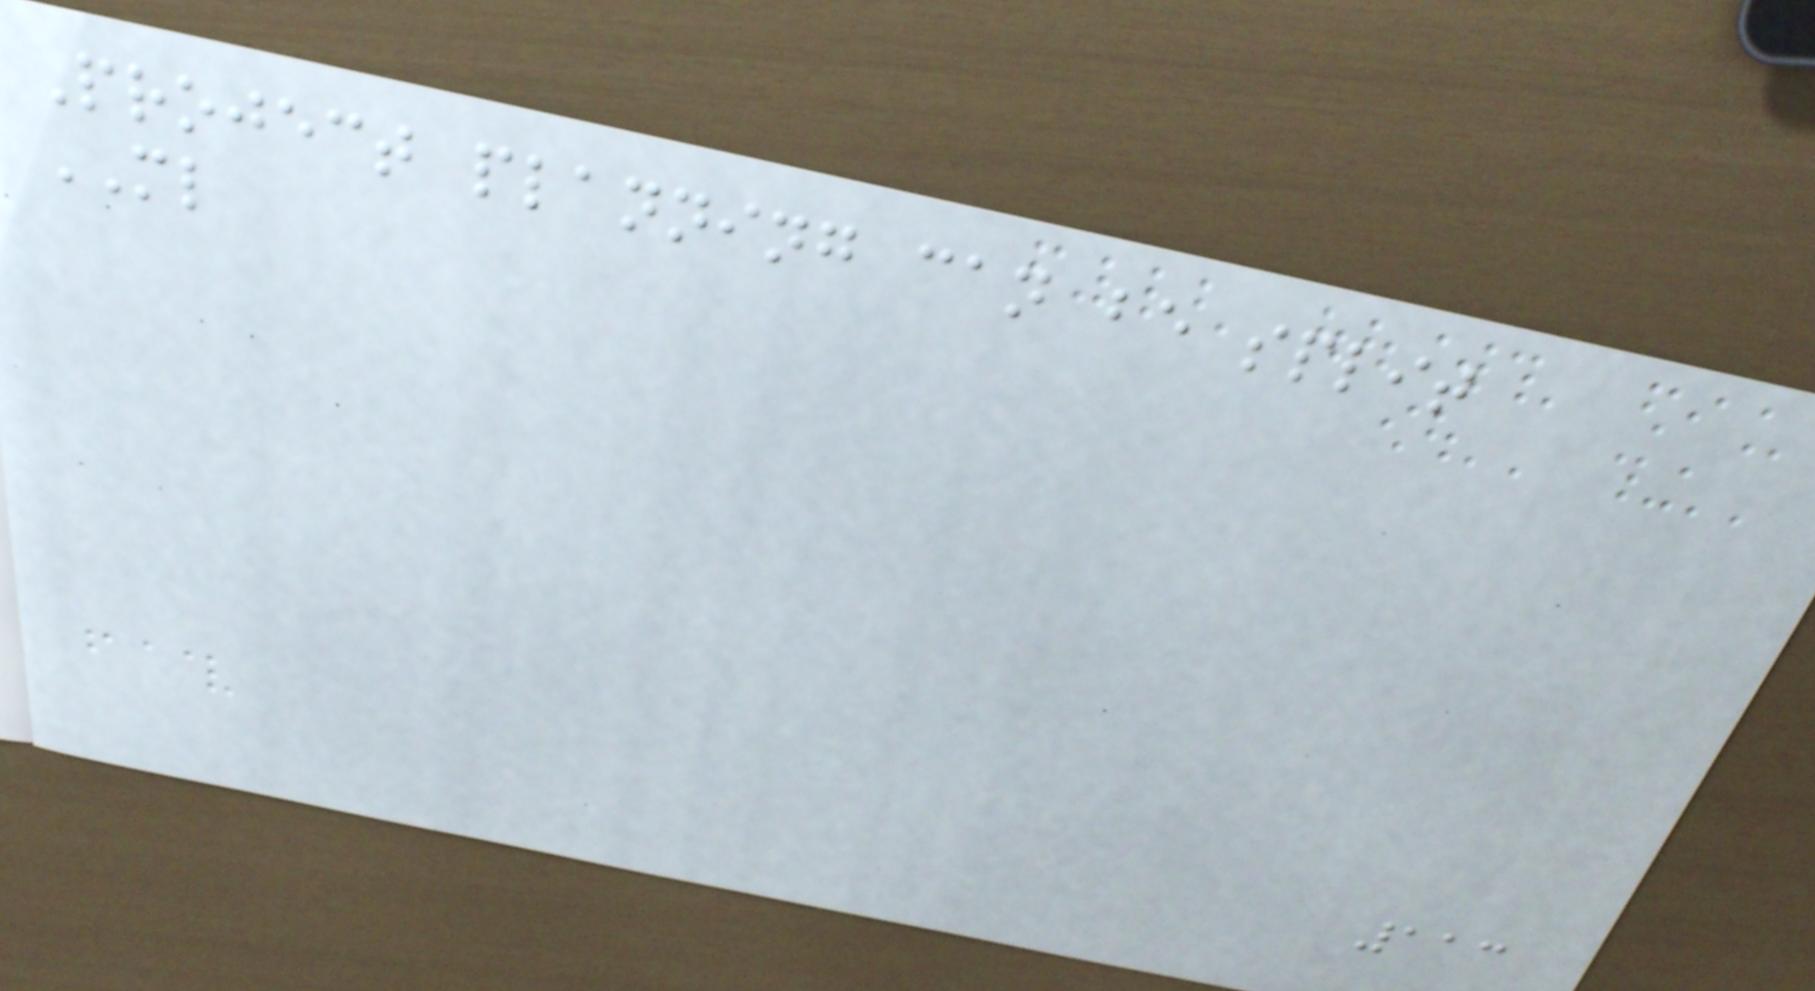Project planning can be split
ML
113
